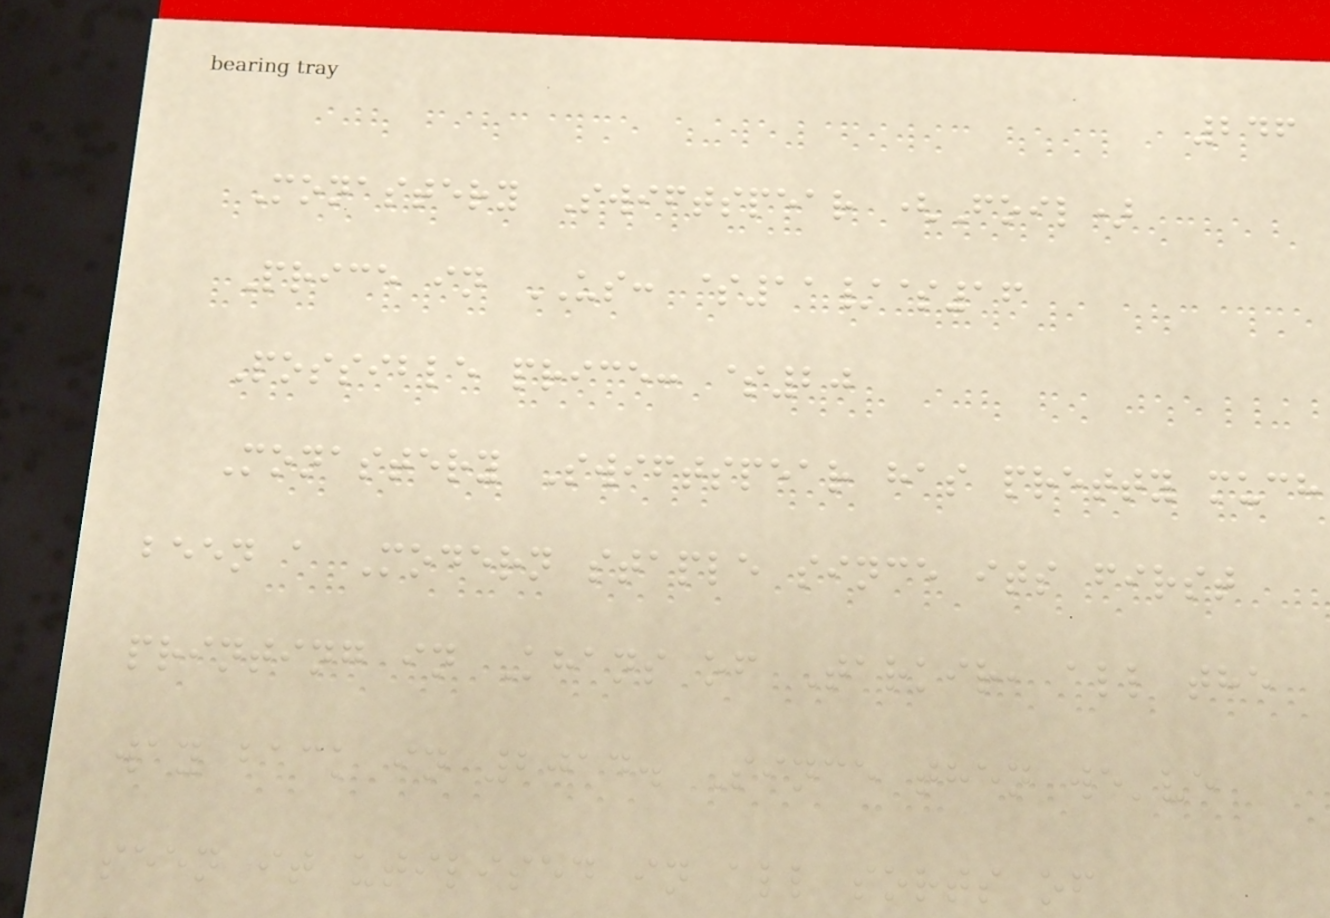246
Monastery Swiftspear (Foil)
Price in US: $11/$16
Possible price: $20
Monastery Swiftspear has pretty much
been a Modern staple since its first
printing in Khans of Tarkir, all the
way back in 2014. Since then we've
seen it utilised in all sorts of
